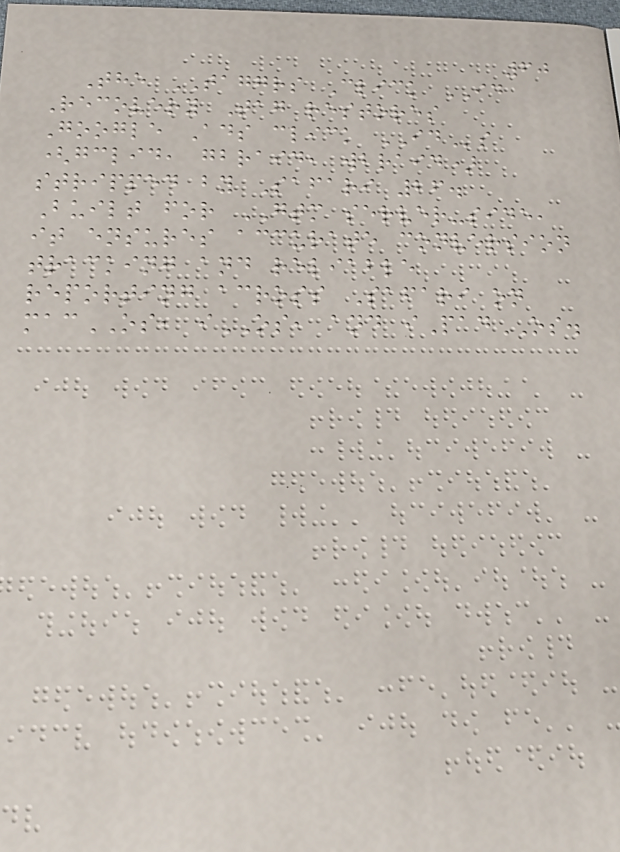60
The TAGGRS Click ID
Recovery Tag restores
Google Ads click IDs
(gclid, gbraid, wbraid)
stripped by Safari 26.
Built for GTM server-side,
it ensures accurate conversion
tracking and reliable
reporting across Safari on
macOS, iOS, and iPadOS.
